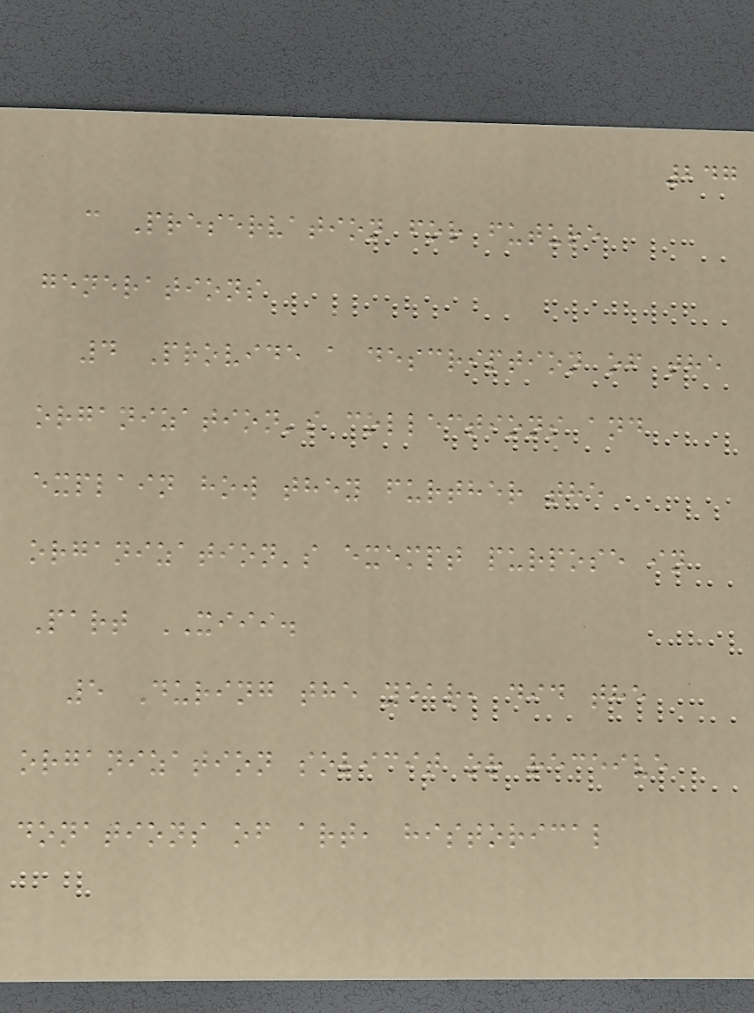247
c Preservation for future
generations
4 Provide a description of the
organization's collections and
explain how they further the
organization's exempt purpose in
Part XIII.
5 During the year, did the
organization solicit or receive
donations of art, historical
